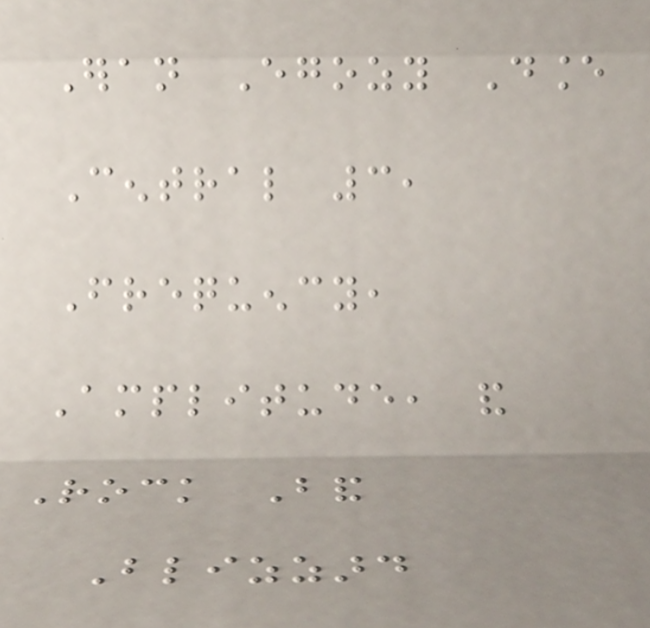Eran Egozy Dance
Central 3,
Frequency,
Amplitude, and
Rock Band
Blizzard
